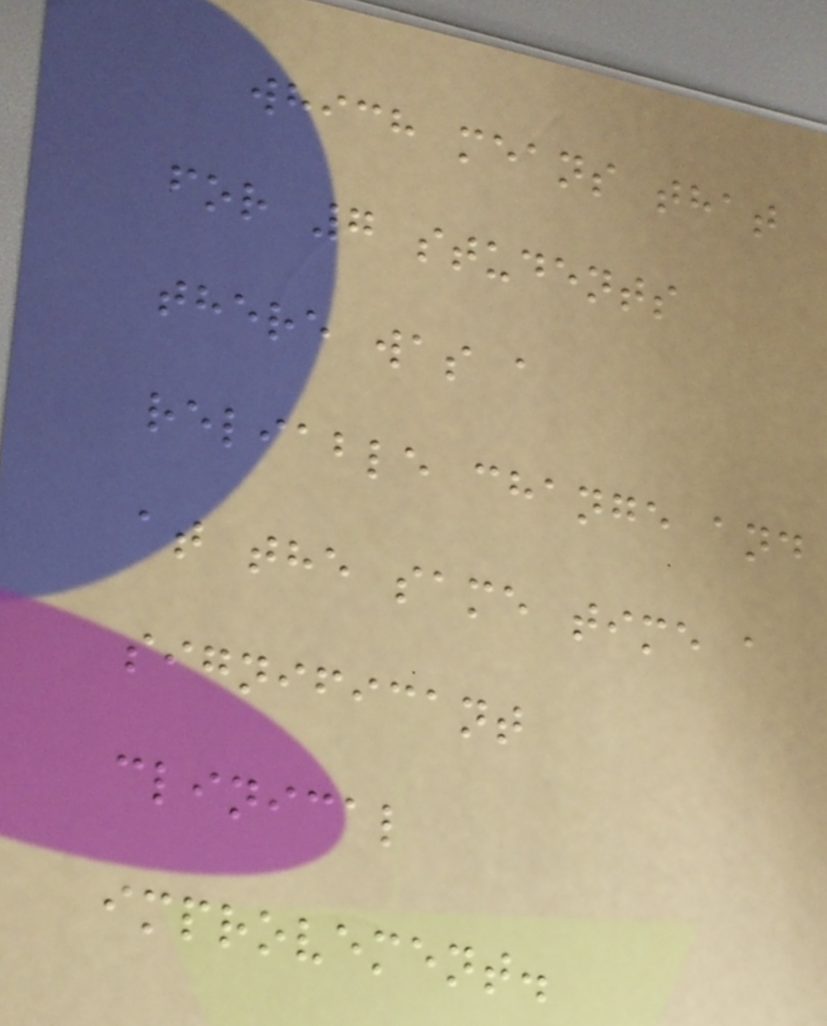which means that
for 7 students
there was a
reliable change and
at the same time a
significant
clinical
improvement.
